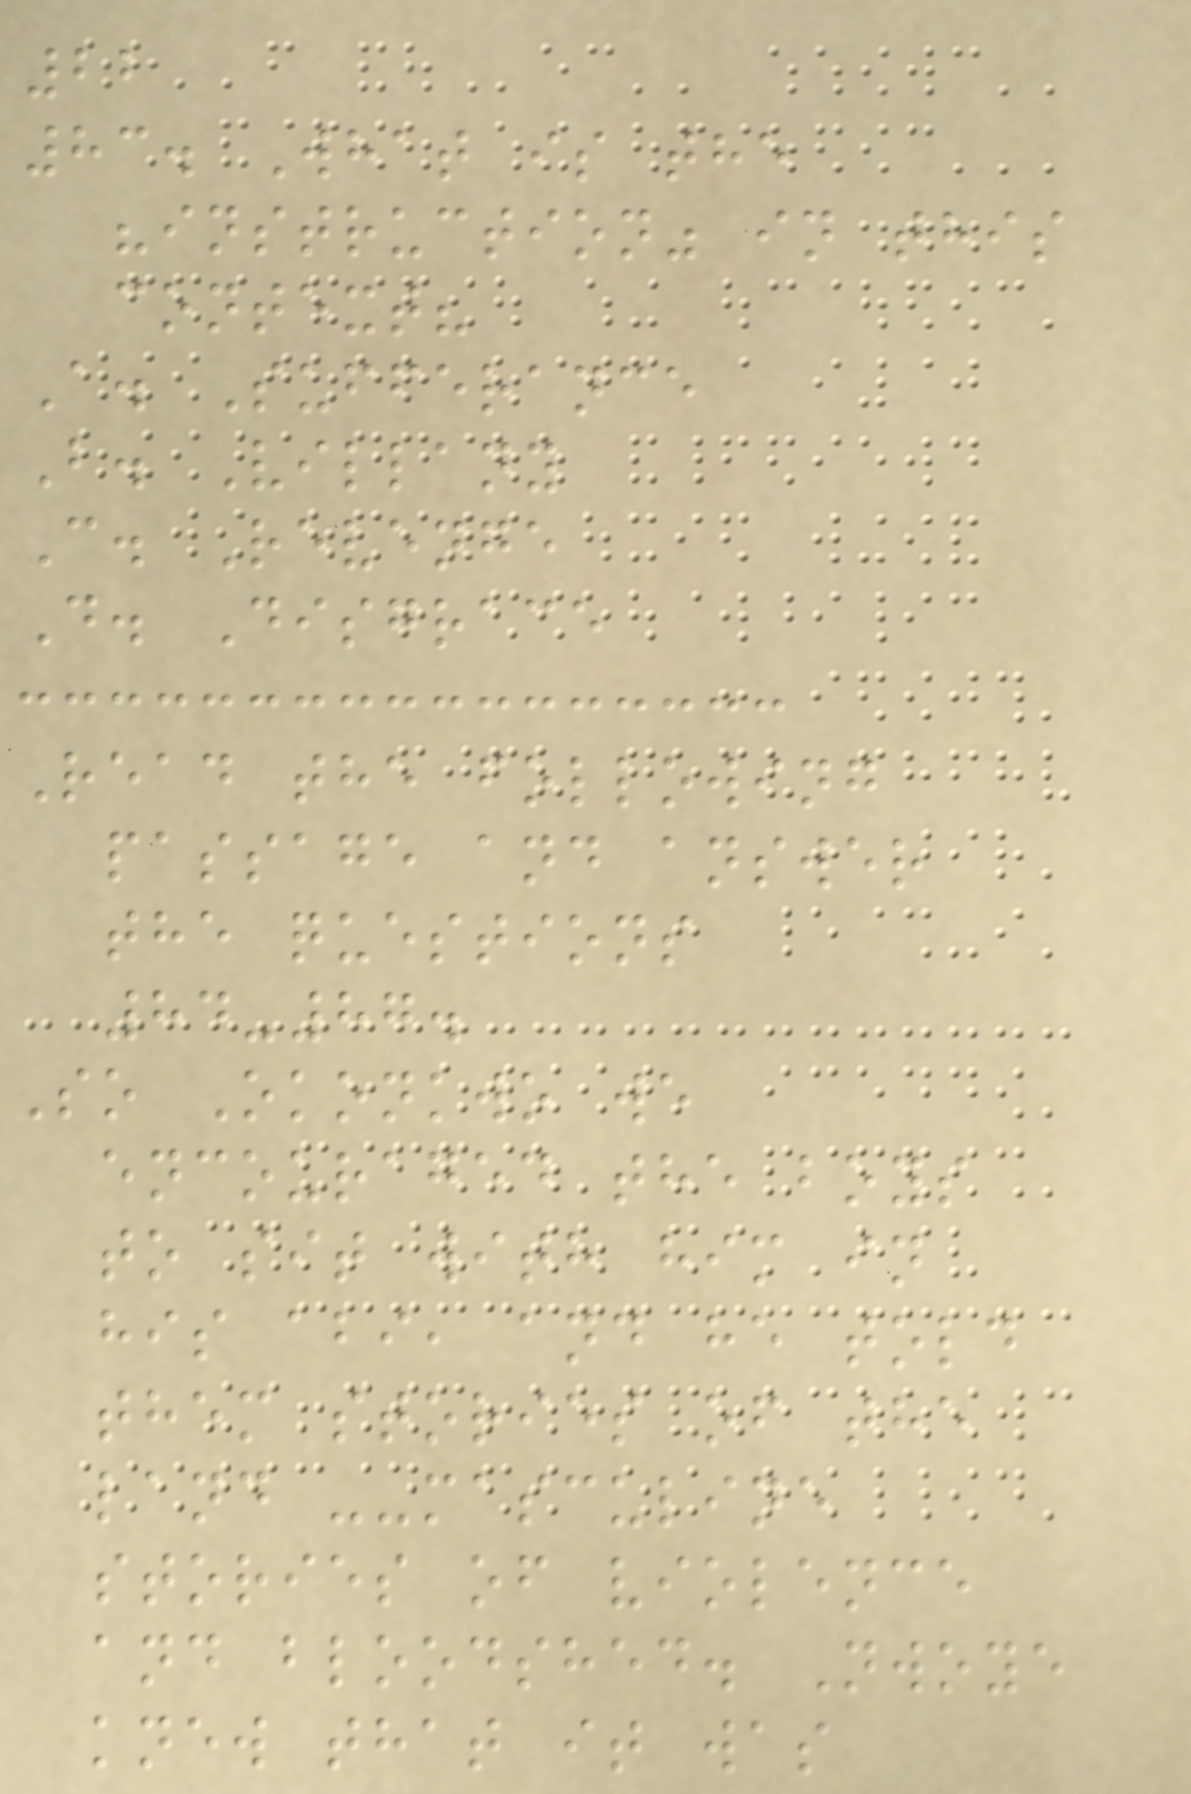22
83. What is the
"instruction" in this
context?
A. Sufferance
B. Villany
C. Revenge
D. Disgrace
Read the following
passage and answer
the questions
84-87.
So Okonkwo we
encouraged the boys
to sit with him in
his abi, and he told
them stories of the
land --masculine
stories of violence
and bloodshed. Nwoye
knew that it was
